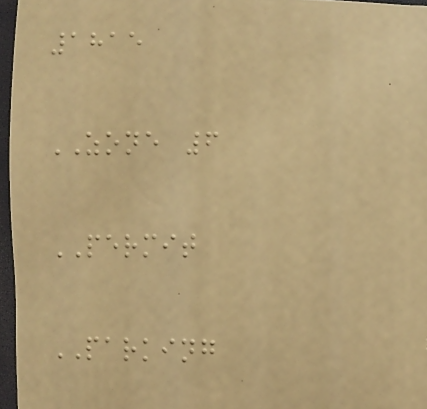1815
ZONE 6
PERMIT
PARKING
